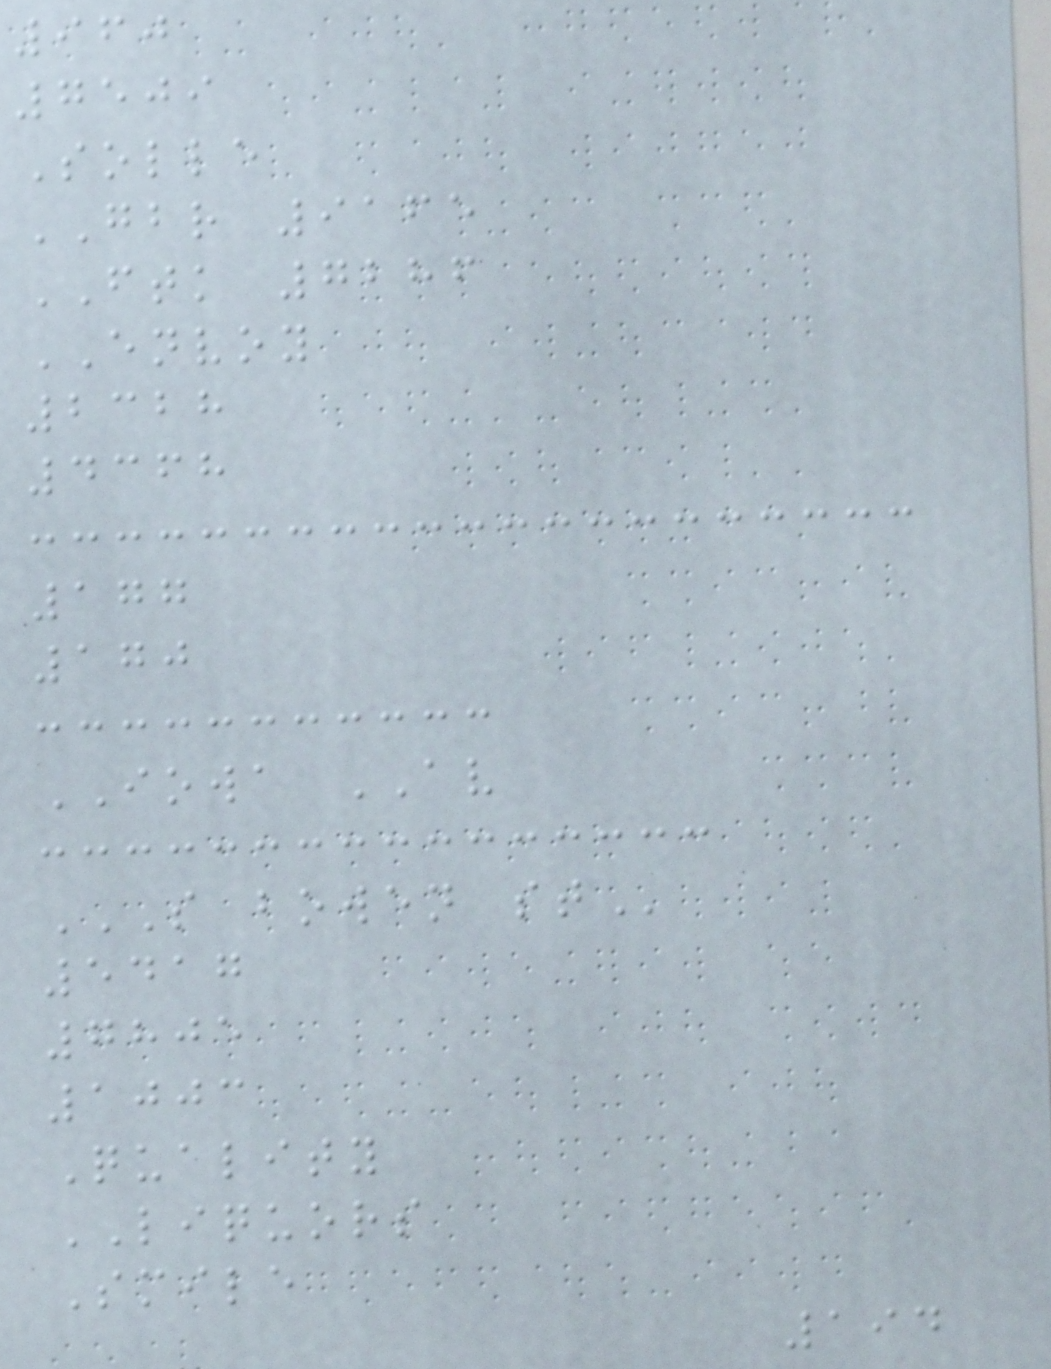960
7509
Solle
GBR 9165
FTK 7286
ENVOY
2328
4368
177
170
IOWA AV
S BOWEN ST
5417
7805
1003
Quality
LIQUORS
Smile
194
